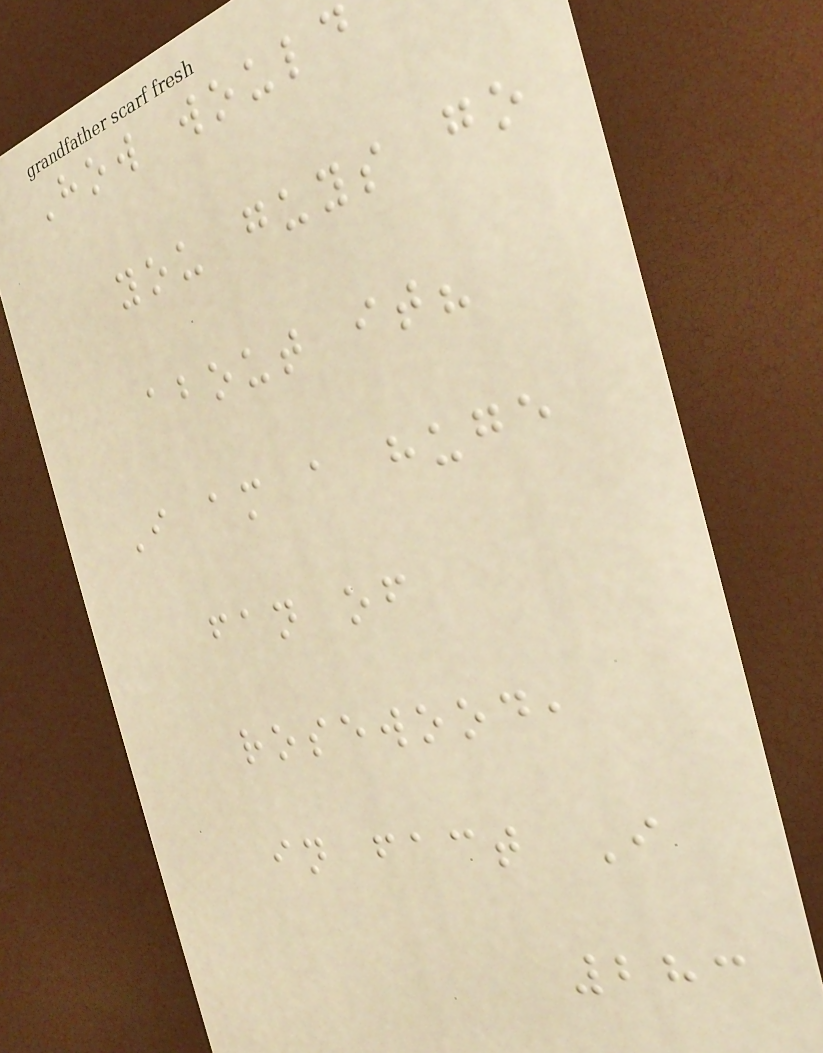How would
you guys go
about it?
I am a huge
fan of
rosewood,
in fact I
283
